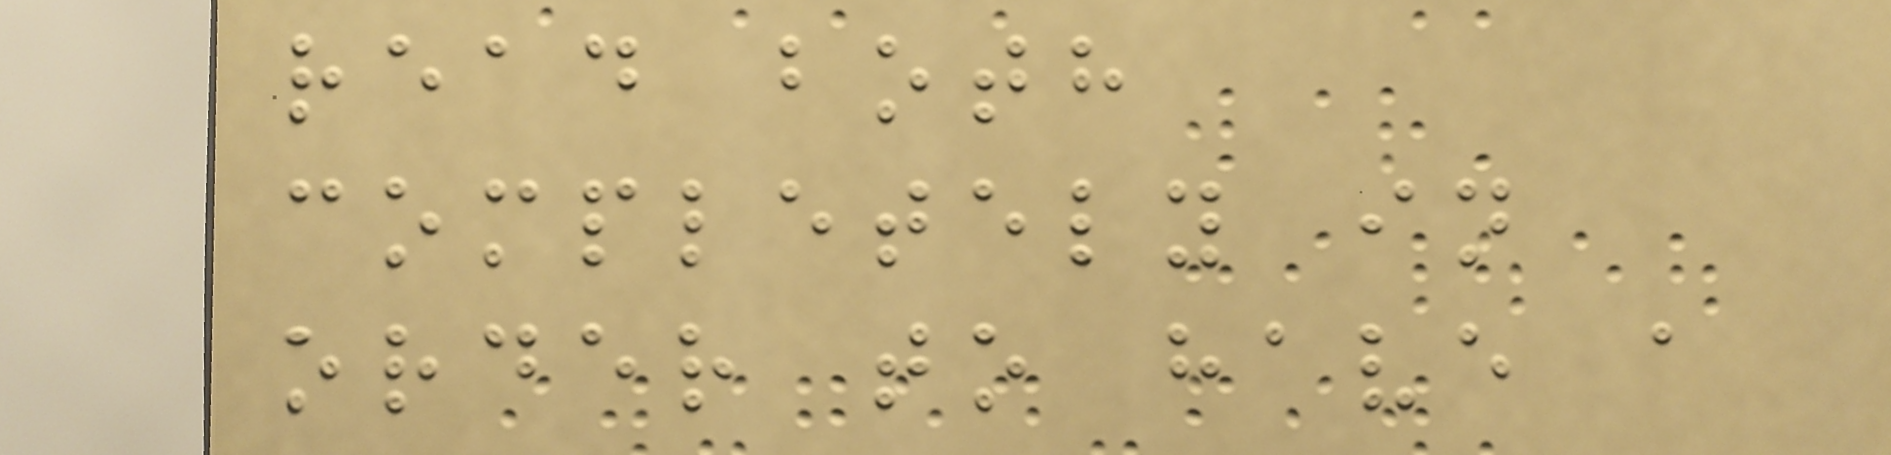read both
completely in
order to have a
